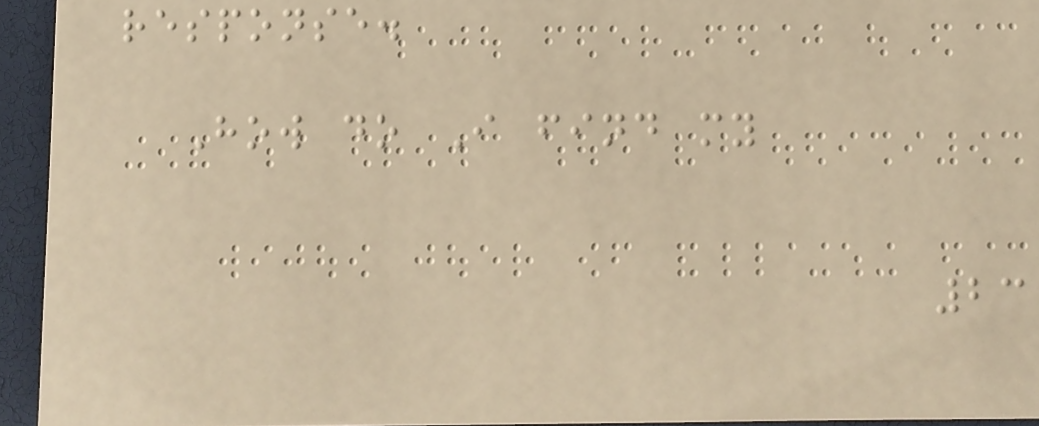response.
How do I find my
23
